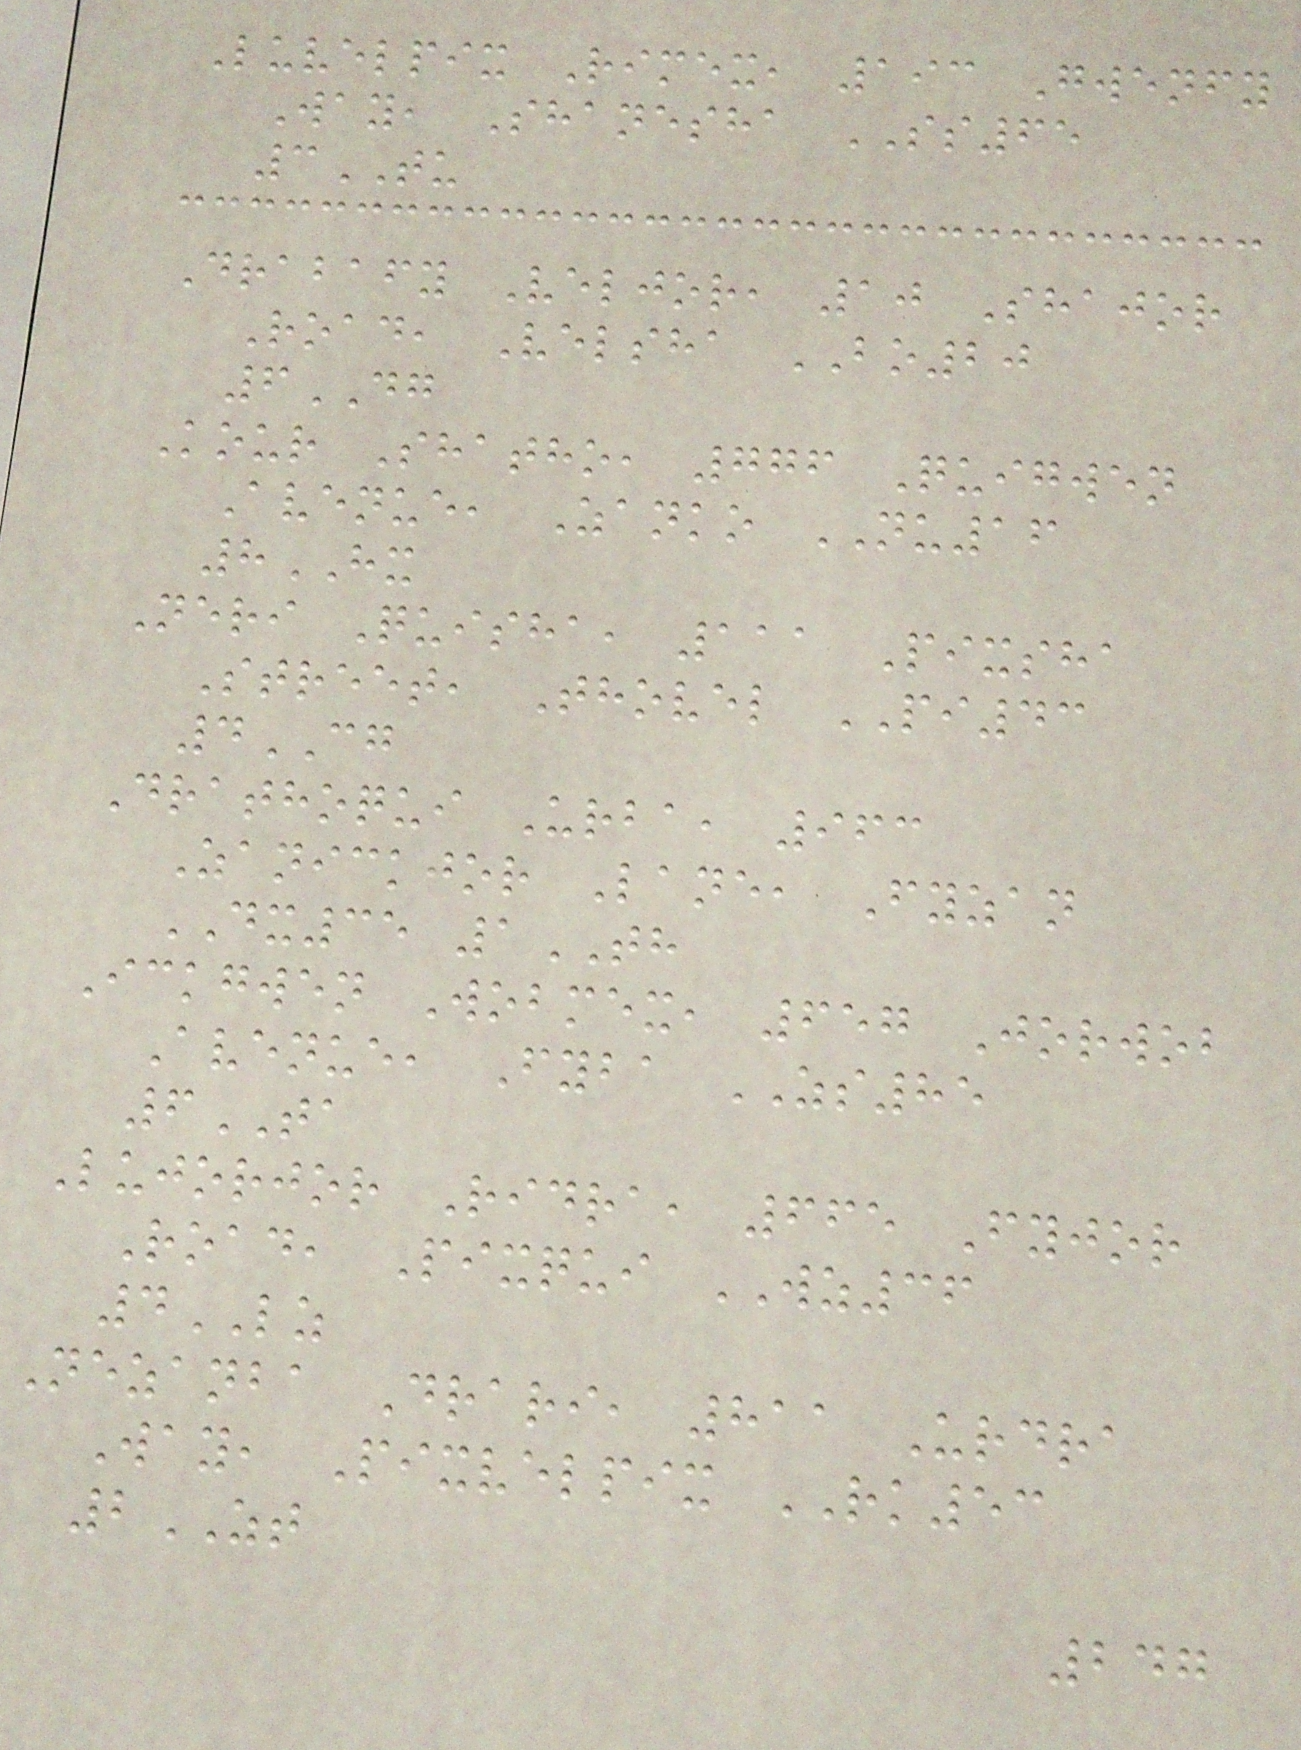Luvelpix Rimex, 193 Gwenfy
Way, Shanesha SS65
3TU
Drabafy Veljor, 10 Shajor
Road, Velsha BO20
6DG
Kour Shatho, 776 Quigwen
Avenue, Zanko NU16
8HX
Neri Quisha, 111 Pixsha
Street, Thovel PI43
4CG
Drathoqui Urba, 963
Zanickjor Lane, Fyzan
DX35 1TH
Ickgwen Wobmex, 657 Jorwob
Avenue, Fyba ZS85
6TA
Lujorjor Ridra, 665 Fyjor
Road, Pixqui WZ36
4LZ
Nezanba Drari, 811 Urdra
Way, Pixvelpix RK53
2ZT
247
